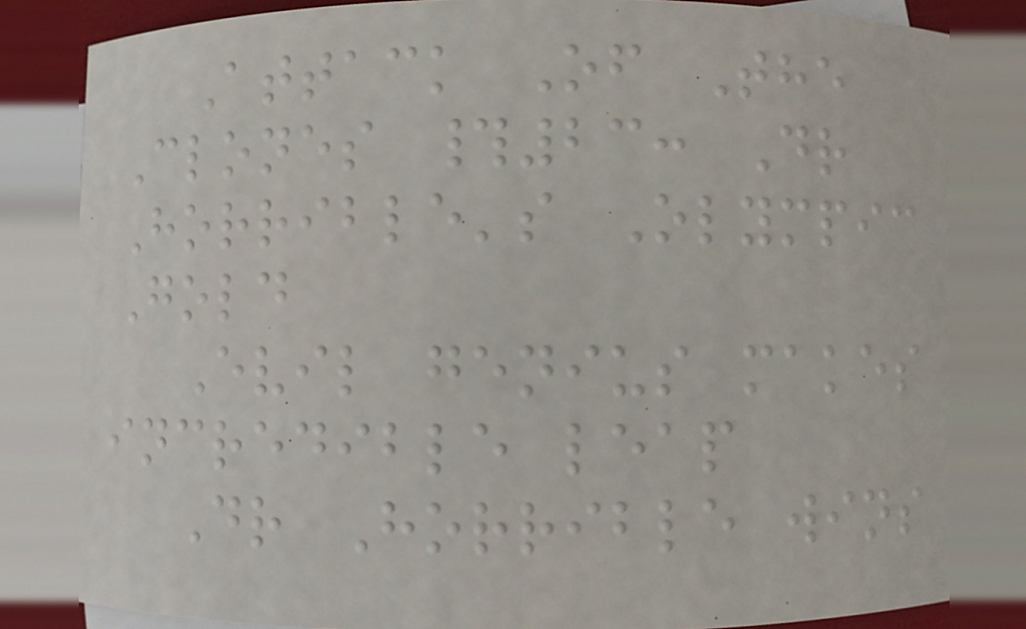Attack Of The
Clones #23: Dr
Horrible's Olympic
Gold
Evil genius makes
incredible leap
Dr Horrible wins
